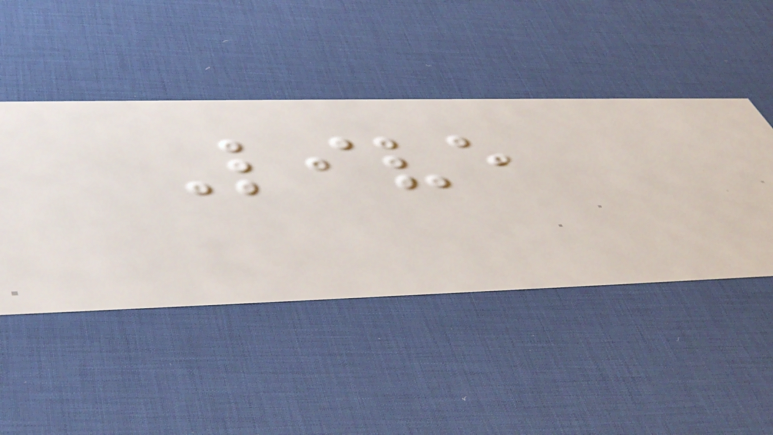Live
